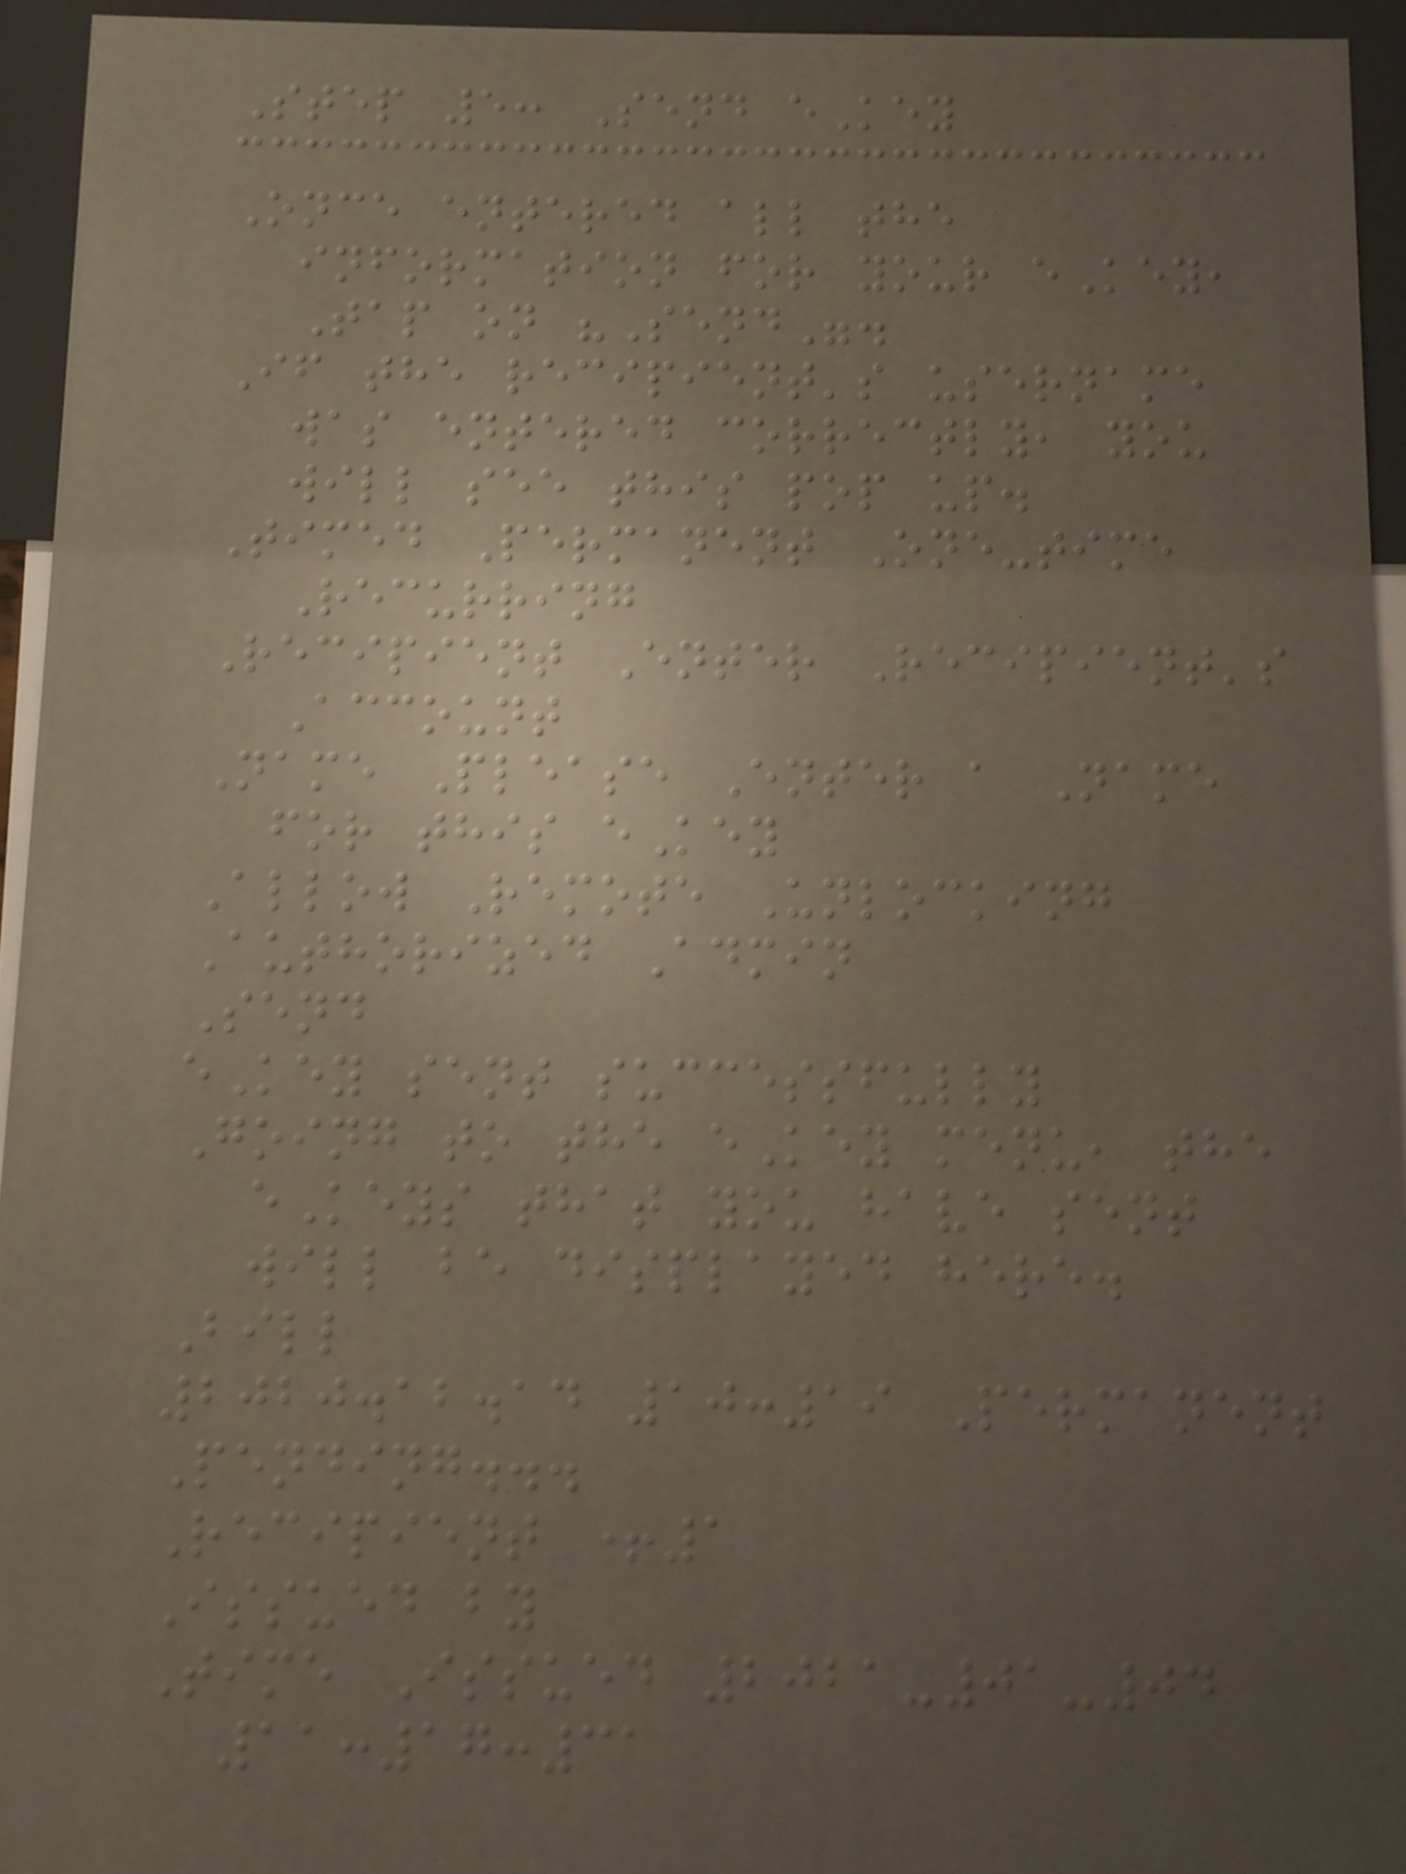Step 5: Send eKey
Once entered all the
information for your eKey,
Tap on "Send".
If the recipient's username
was entered correctly, you
will see this pop up.
Timed Permanent One-time
Recurring
Recipient Enter Recipient's
Account
Name Please Enter a Name
for this eKey
Allow Remote Unlocking
Authorized Admin
Send
eKey sent successfully
Going to the eKey menu, the
eKeys that you have sent
will be displayed here.
Bill
2020.12.14 10:19 Permanent
Pending...
Recipient +1
Issued by
Time Issued 2021-01-04
11:17:31
